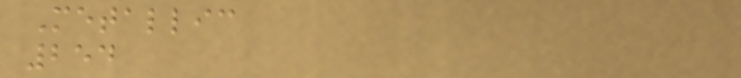Metallic
254
